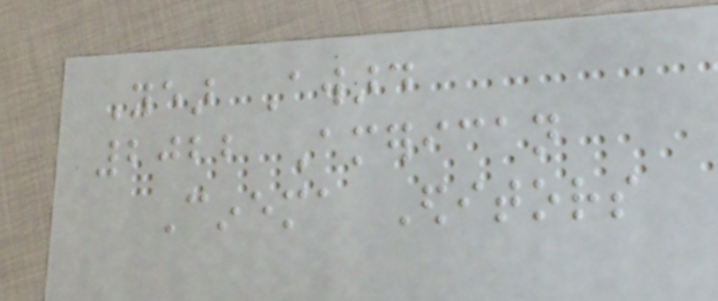Year Award
2022 American
Cinema Editors
